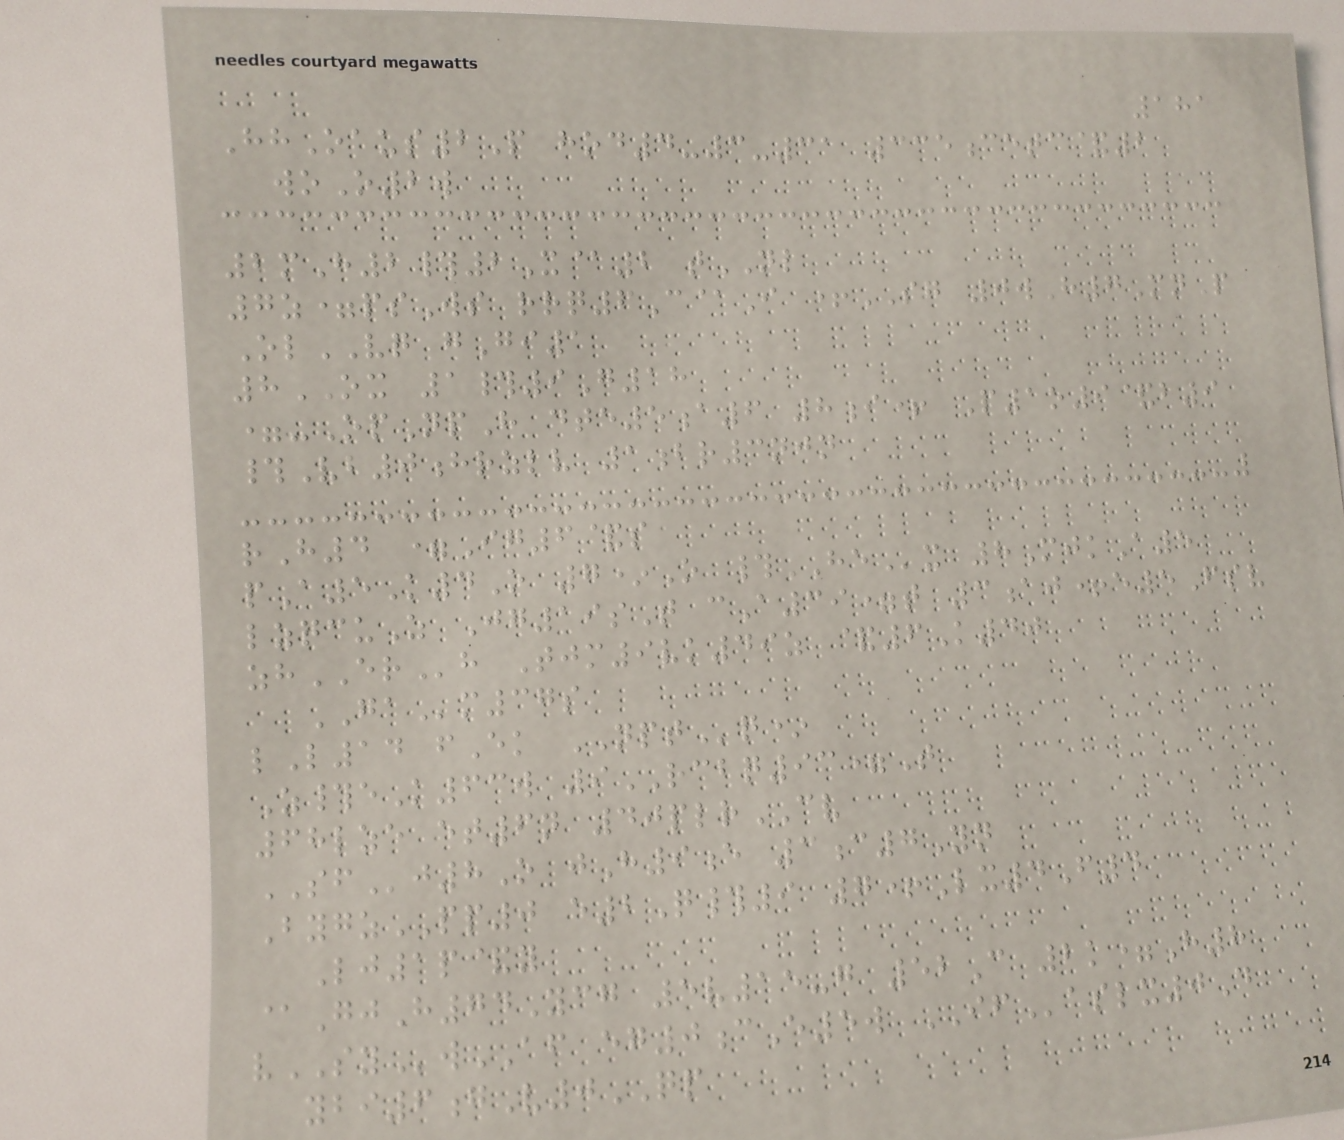181
HhOaus2P hod4-3-31 335cetc&2
woO2w
2mH2#2X@2 tNL
7z=psWs rrq6C@I +SG 0wH7MnP
OlVQ gGi1
8OX 1#9G18
=-OpNpH dte5a6 8i+ P1o9&b9
#Vb0hrzlv 1br3njn
rH4 =Ig6&s
pA5K4O 7*O #HEx 8MjkA5
lzqcuZ Jg19sT cA39=t 3aj+e5Fsv
zhERh Tjm9vk49z &6K40
GAm37s
lL14 fEk NPTq*
Z#eK63w 9RCBQ93=T
68lze et6n 40plrCV
SFj8O jH9e 3c7Yn
BygzPP0 e2Q#9 7+Lx4F4
Lj1p&y
@GjH74Ycg 5v15-g 52C 2k=H8
vSYwAF eg0cE5w IFaslx0D
ybi6gV0QP
